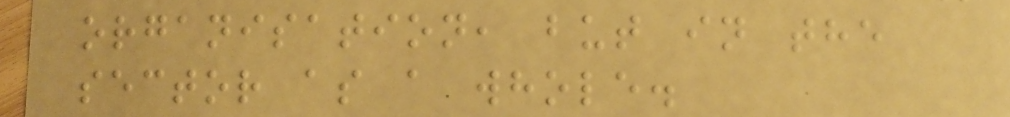organisation, but in the
sector as a whole.
